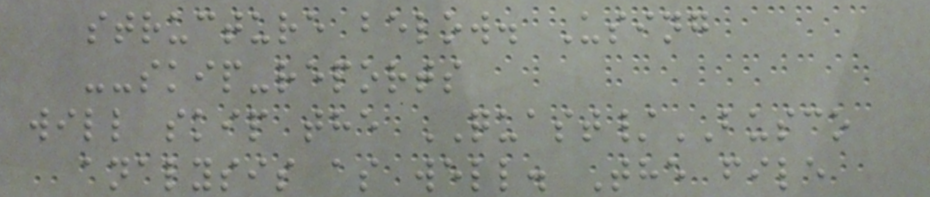structure below. Using
--skip-reports
will skip the QUAST/BUSCO
analysis as well. The file
